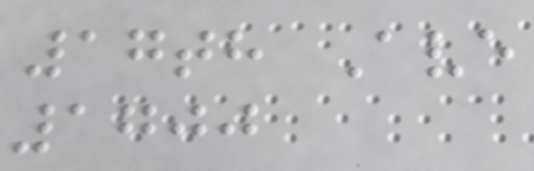17th Ave
1700
